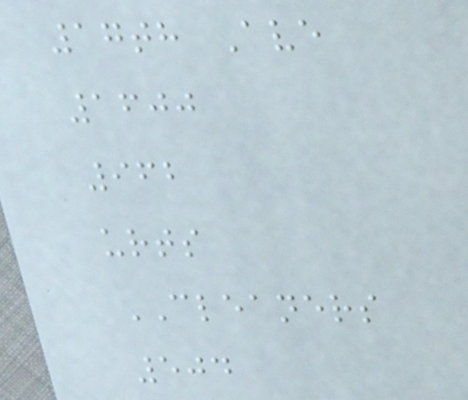17th Ave
1600
962
urts
CLEANERS
504
